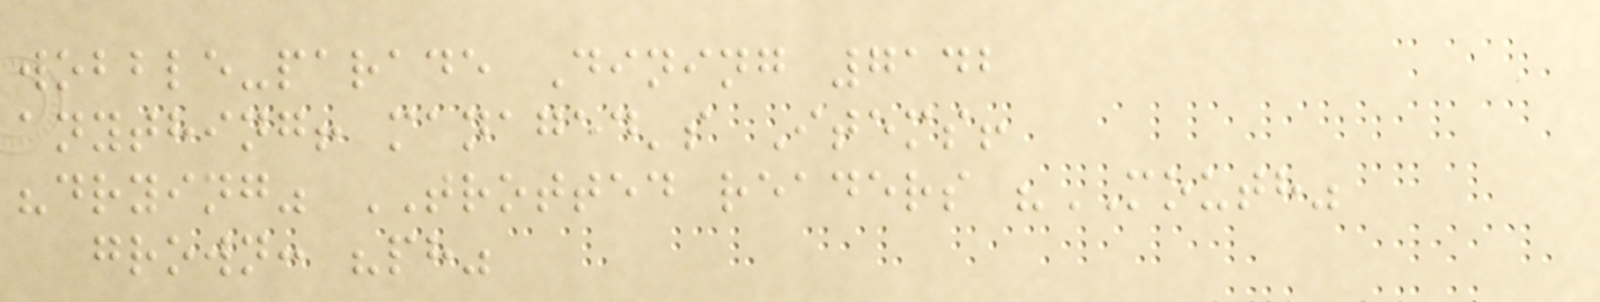wobble-parade Dining 7142
anything! managed's Items!
"drying" TROTTED readers "MOUTH"
grown: "ph"
